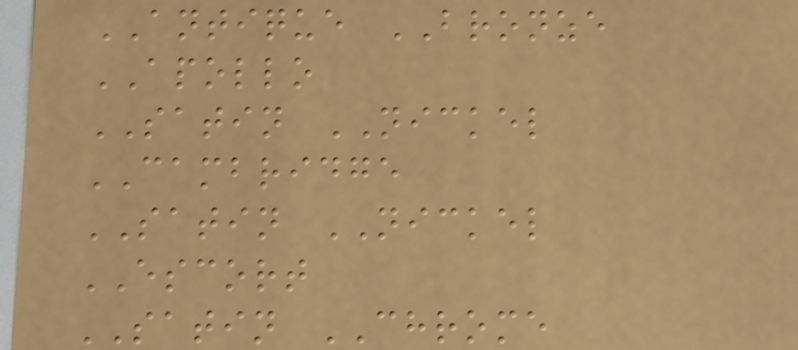ANTIQUE BRONZE
APOLLO
SATIN NICKEL
CAMBRIDGE
SATIN NICKEL
ESCORT
SATIN CHROME
